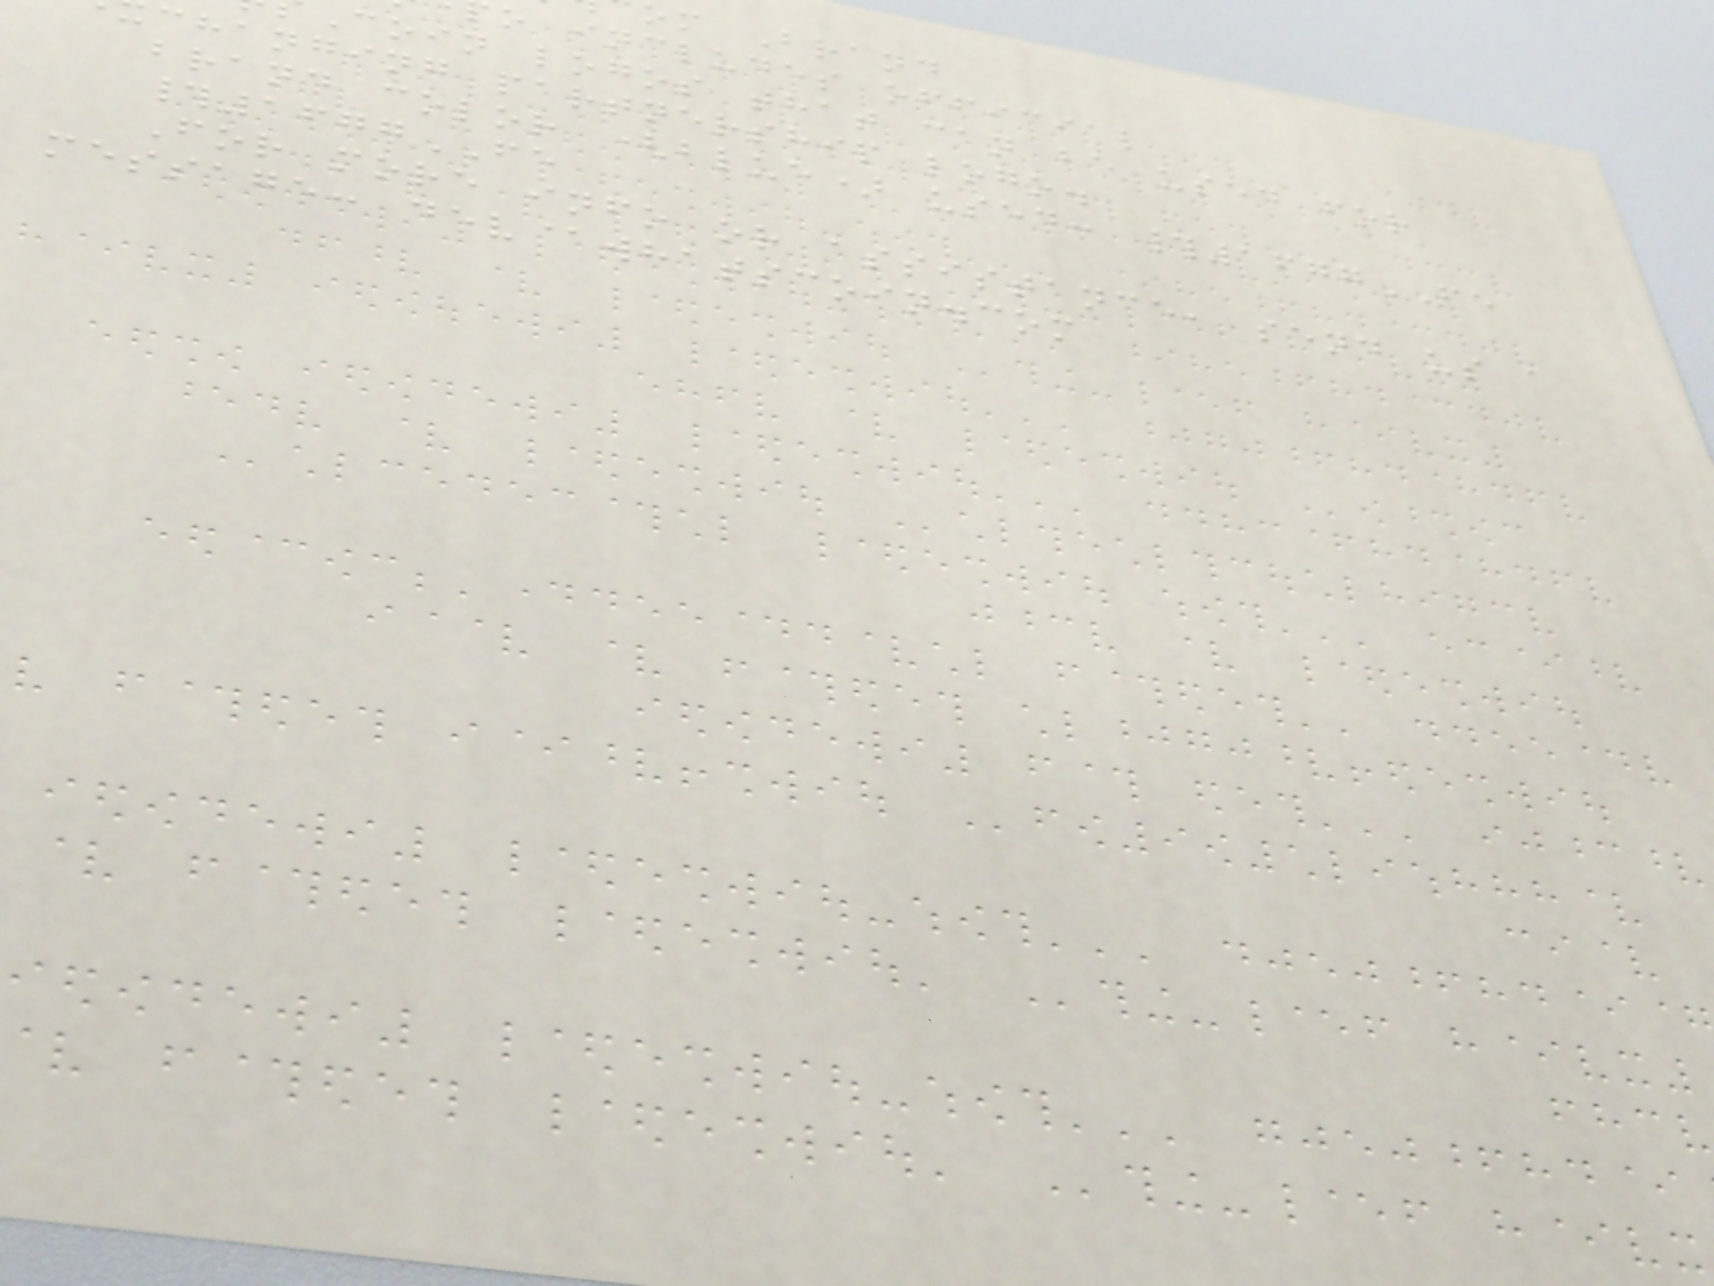om Brand
o includes official
coin logos that can be used for
changing partnership logo.
brand color (blue) used: #1677FE
#1677FE
For more info or assistance, send us a
message: dev@whatscoin.com
